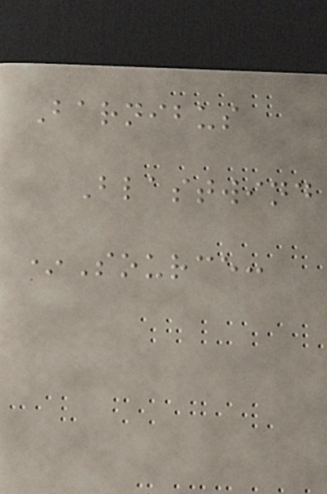Barnibus
Blastwind
*Source:
